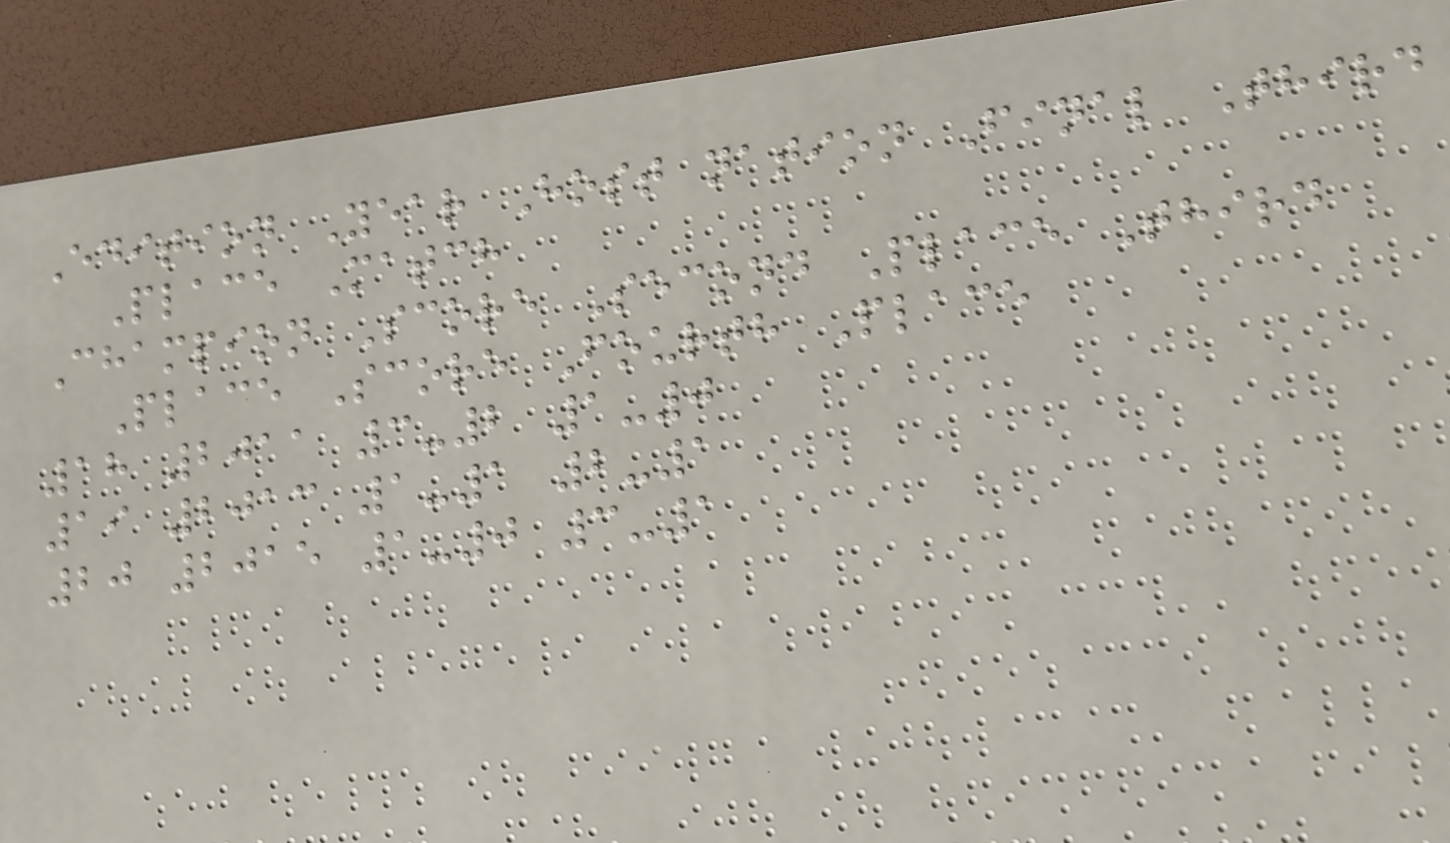Edition Year Host nation Final Third
Place Match
Champion Score Second Place Third
Place Score Fourth Place
18 2011 3-2 1-0
19 2013 1-1 2-1
20 2015 1-0 3-1
